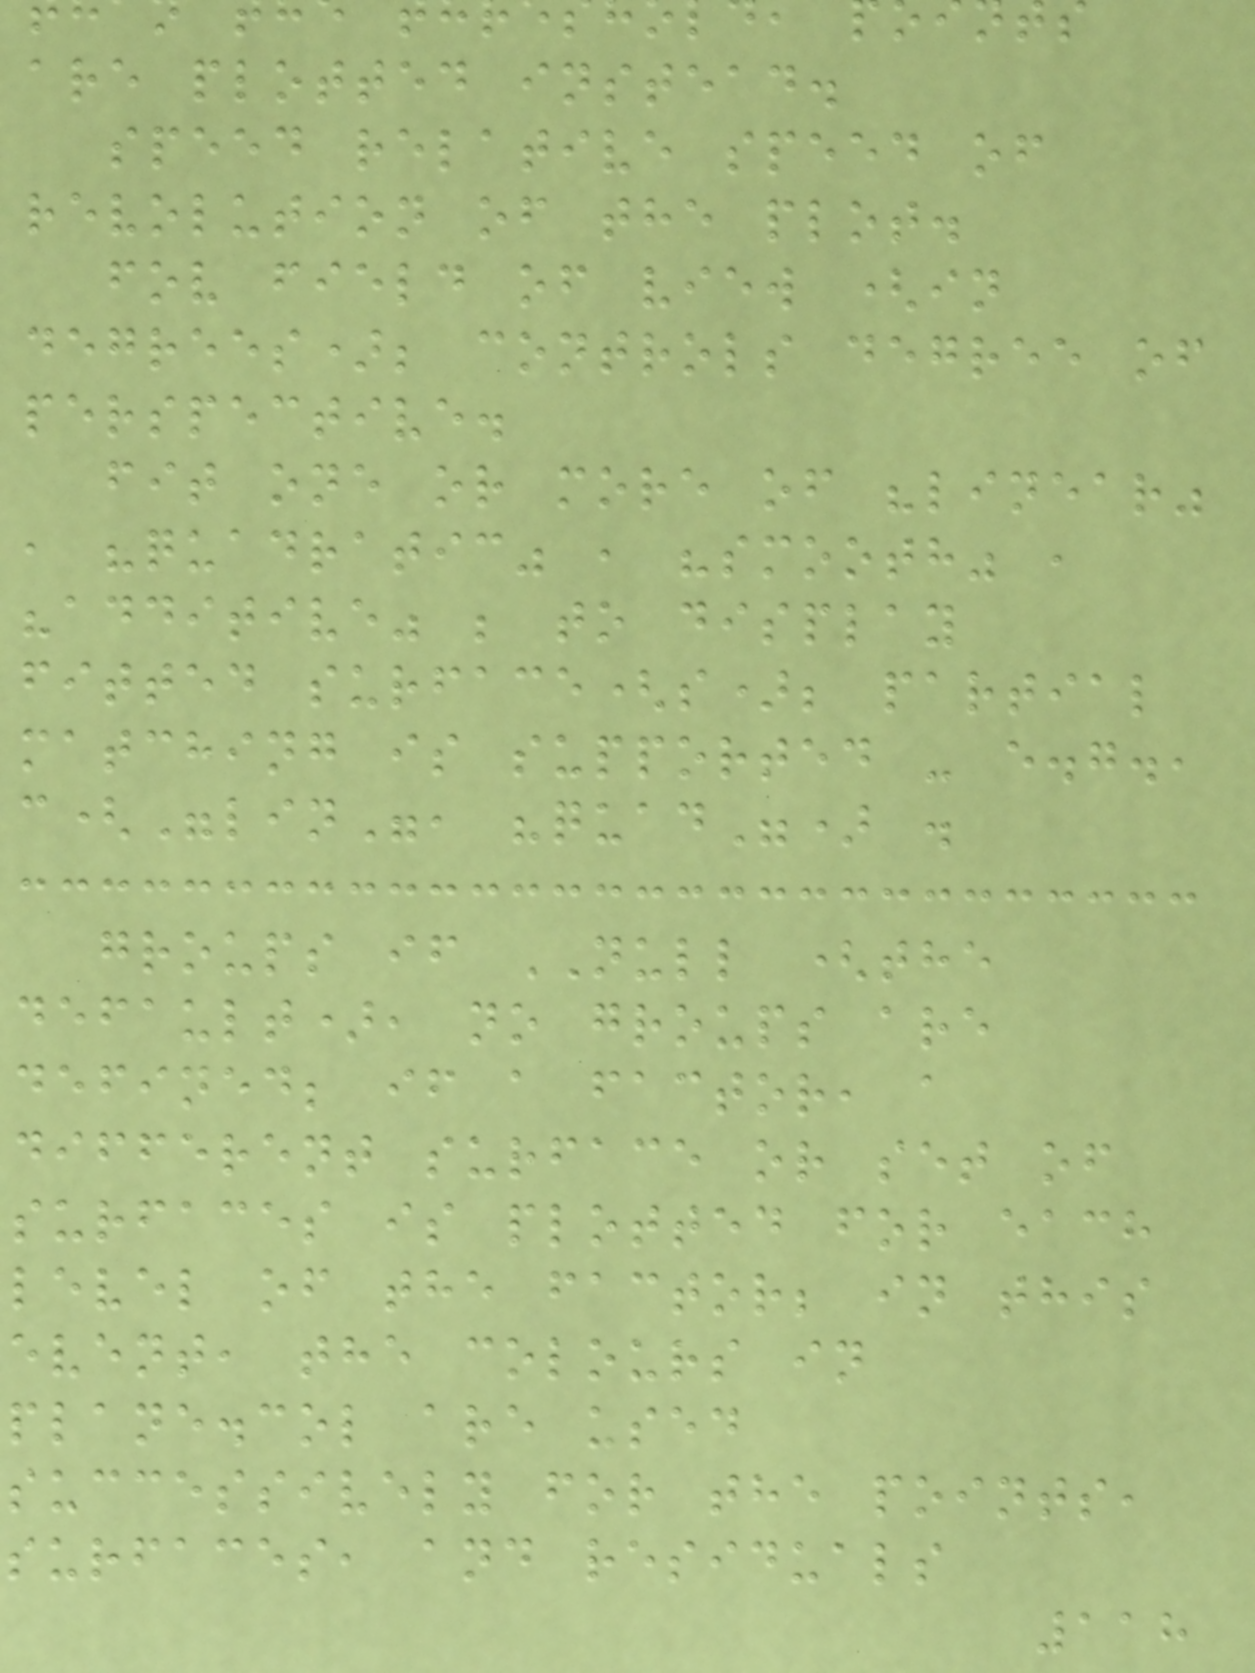are plotted instead.
speed relative speed of
revolution of the plot.
fov field of view (in
degrees); controls degree of
perspective.
fit one or more of "linear"
, "quadratic" , "smooth" ,
"additive" ; to display
fitted surface(s); partial
matching is supported - e.g.,
c("lin", "quad") .
groups if NULL (the
default), no groups are
defined; if a factor, a
different surface or set of
surfaces is plotted for each
level of the factor; in this
event, the colours in
plane.col are used
successively for the points,
surfaces, and residuals
118
